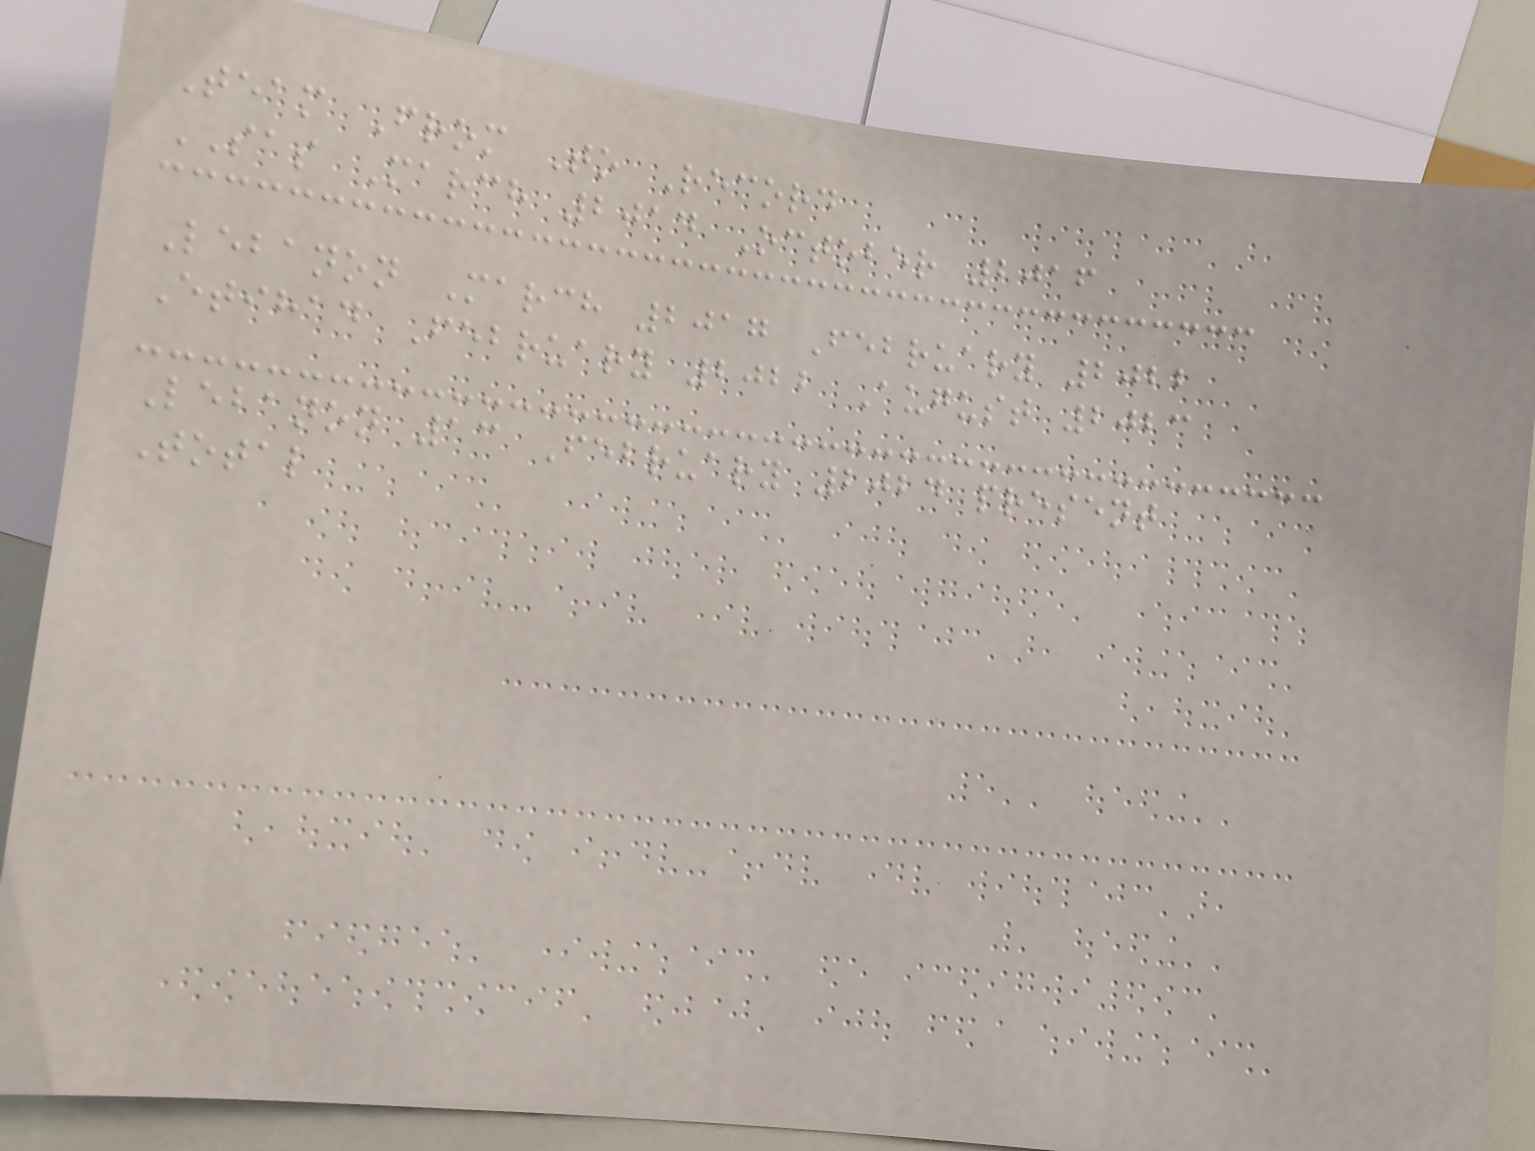Team From To Record
SAS March 2014 October 2016
Lebanon March 2017 February 2022
Etihad February 2022 August 2023
Lebanon 13 February 2024 present
Total
